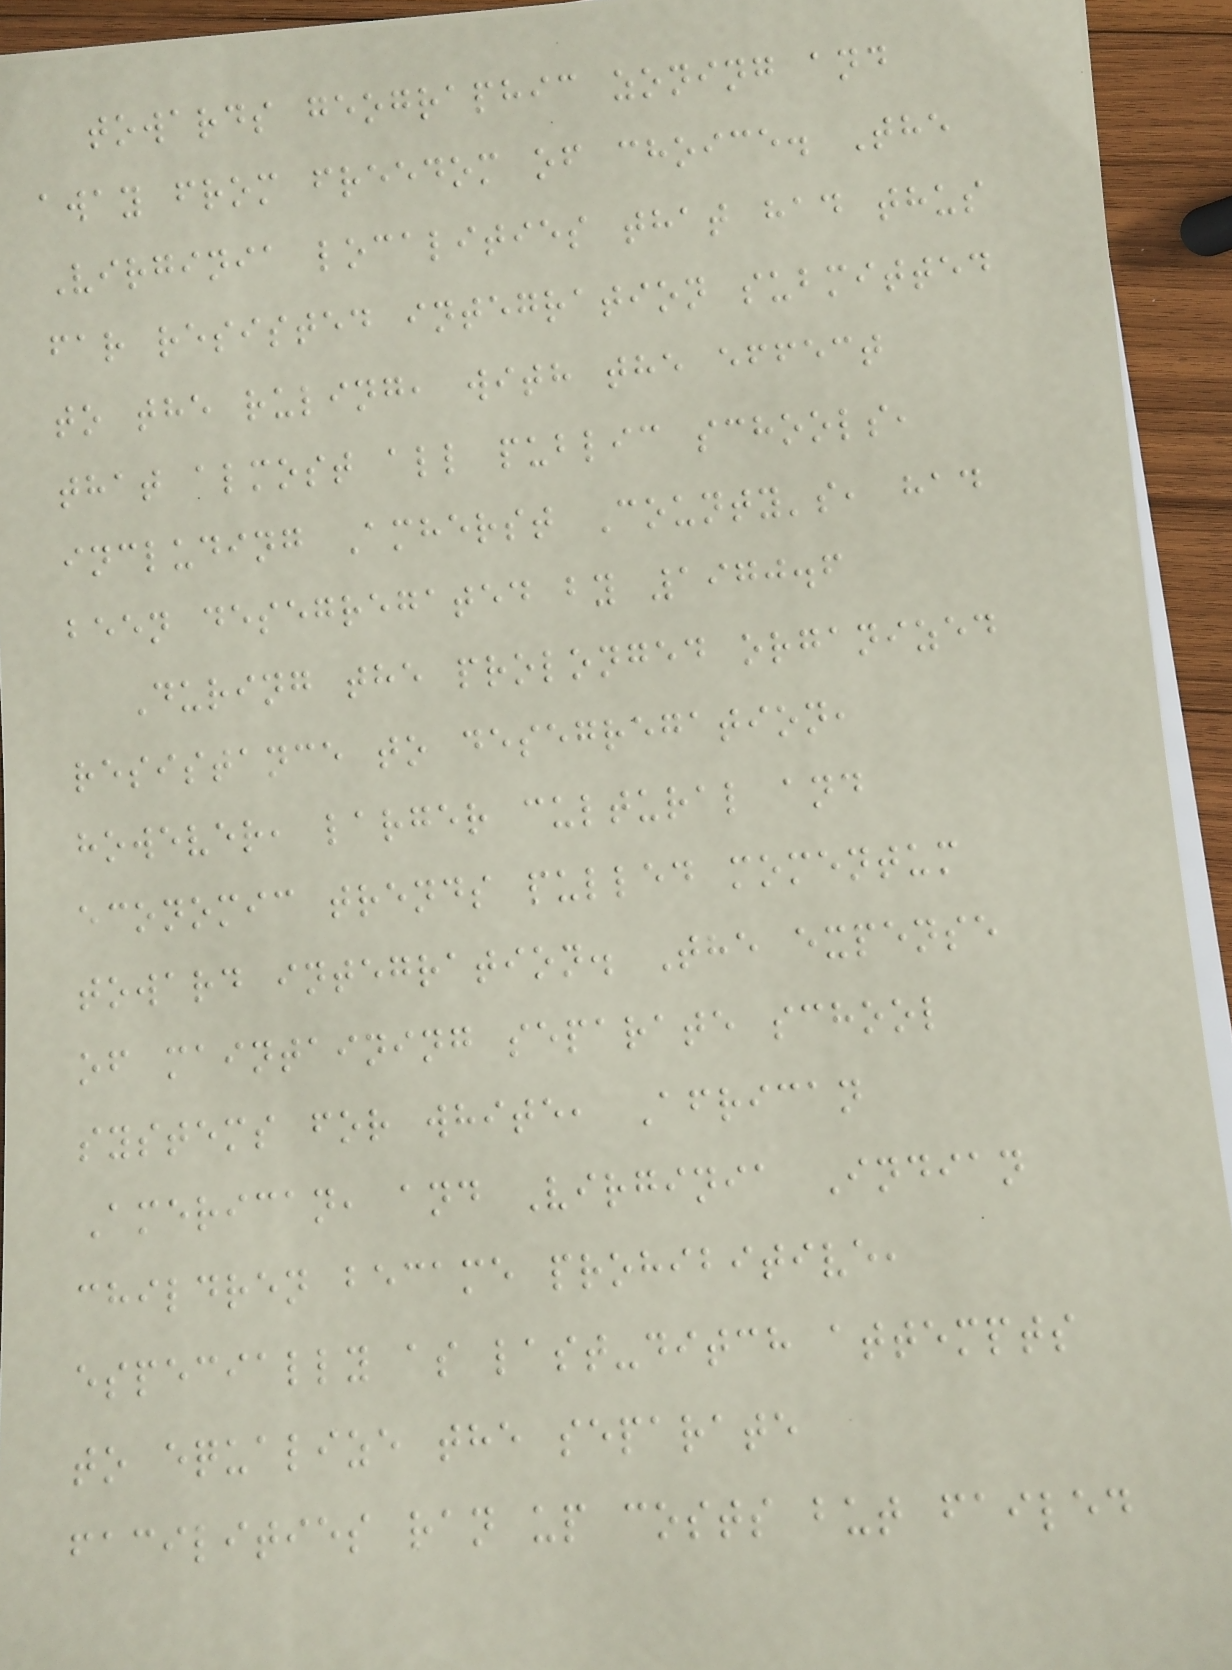towards geographic zoning and
away from freedom of choice. The
Virginia localities that had thus
far resisted integration submitted
to the ruling, with the effect
that almost all public schools,
including Amherst County's, had
been desegregated by 1970.6
During the prolonged organized
resistance to desegregation,
however, larger cultural and
economic trends pulled momentum
toward integration. The expense
of maintaining separate school
systems for white, African
American, and Virginia Indian
children became prohibitive,
especially as last-ditch attempts
to equalize the separate
facilities ran up costs but failed
